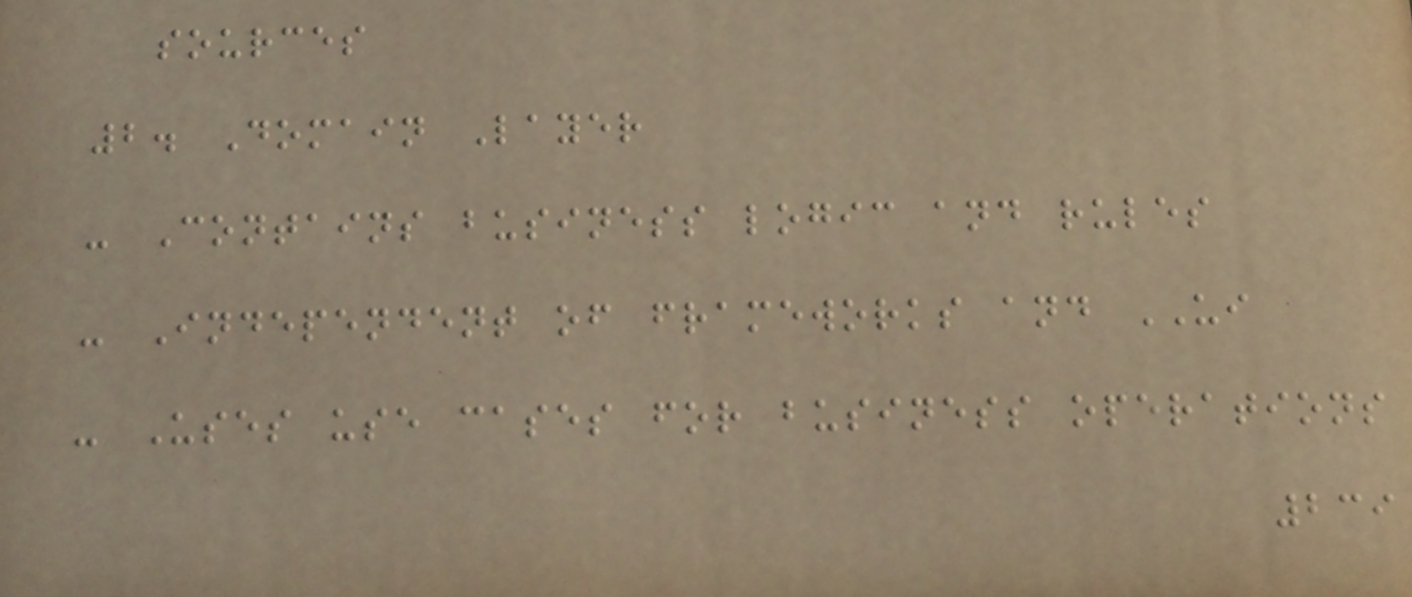sources
2. Domain Layer
- Contains business logic and rules
- Independent of frameworks and UI
- Uses use cases for business operations
239
